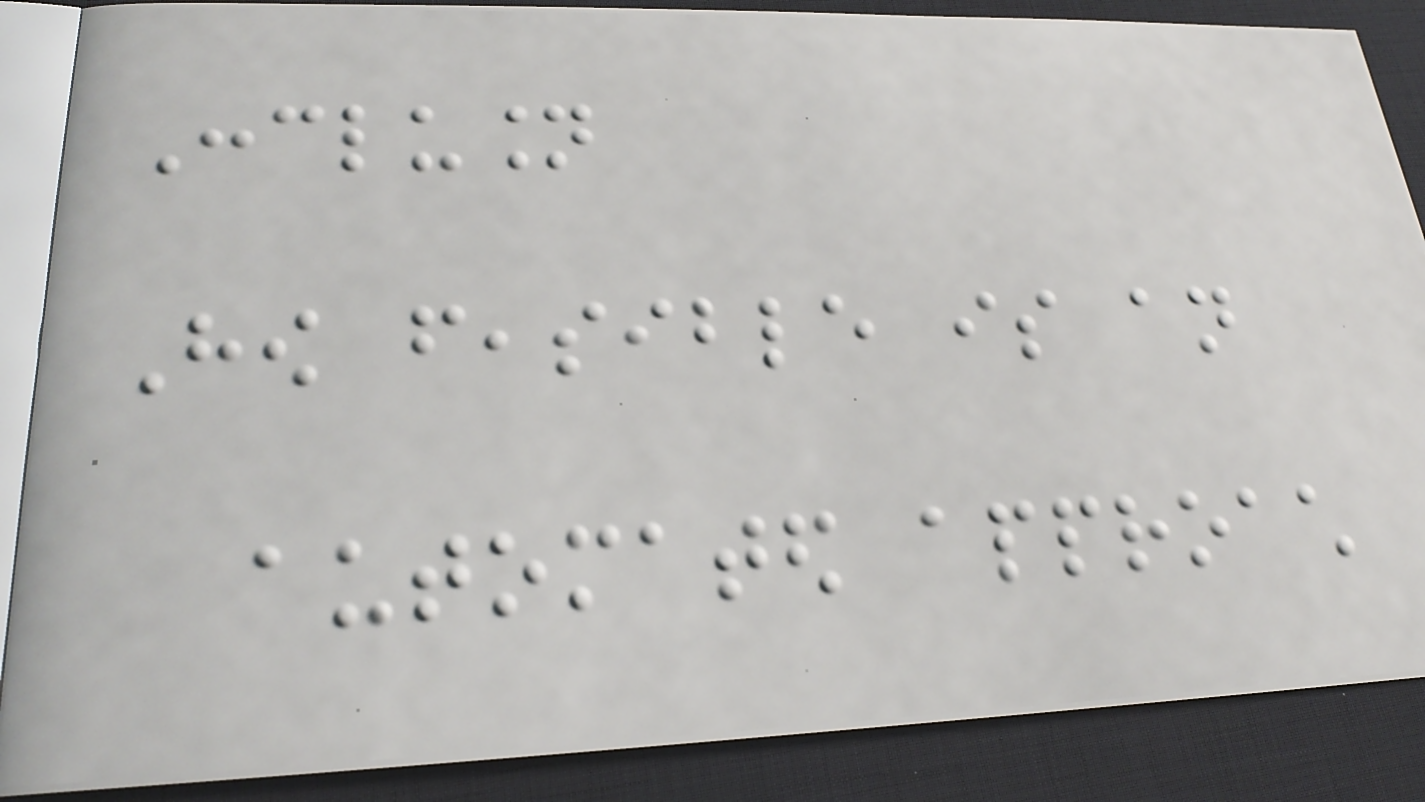Conclusion
How feasible is an
automated approach
